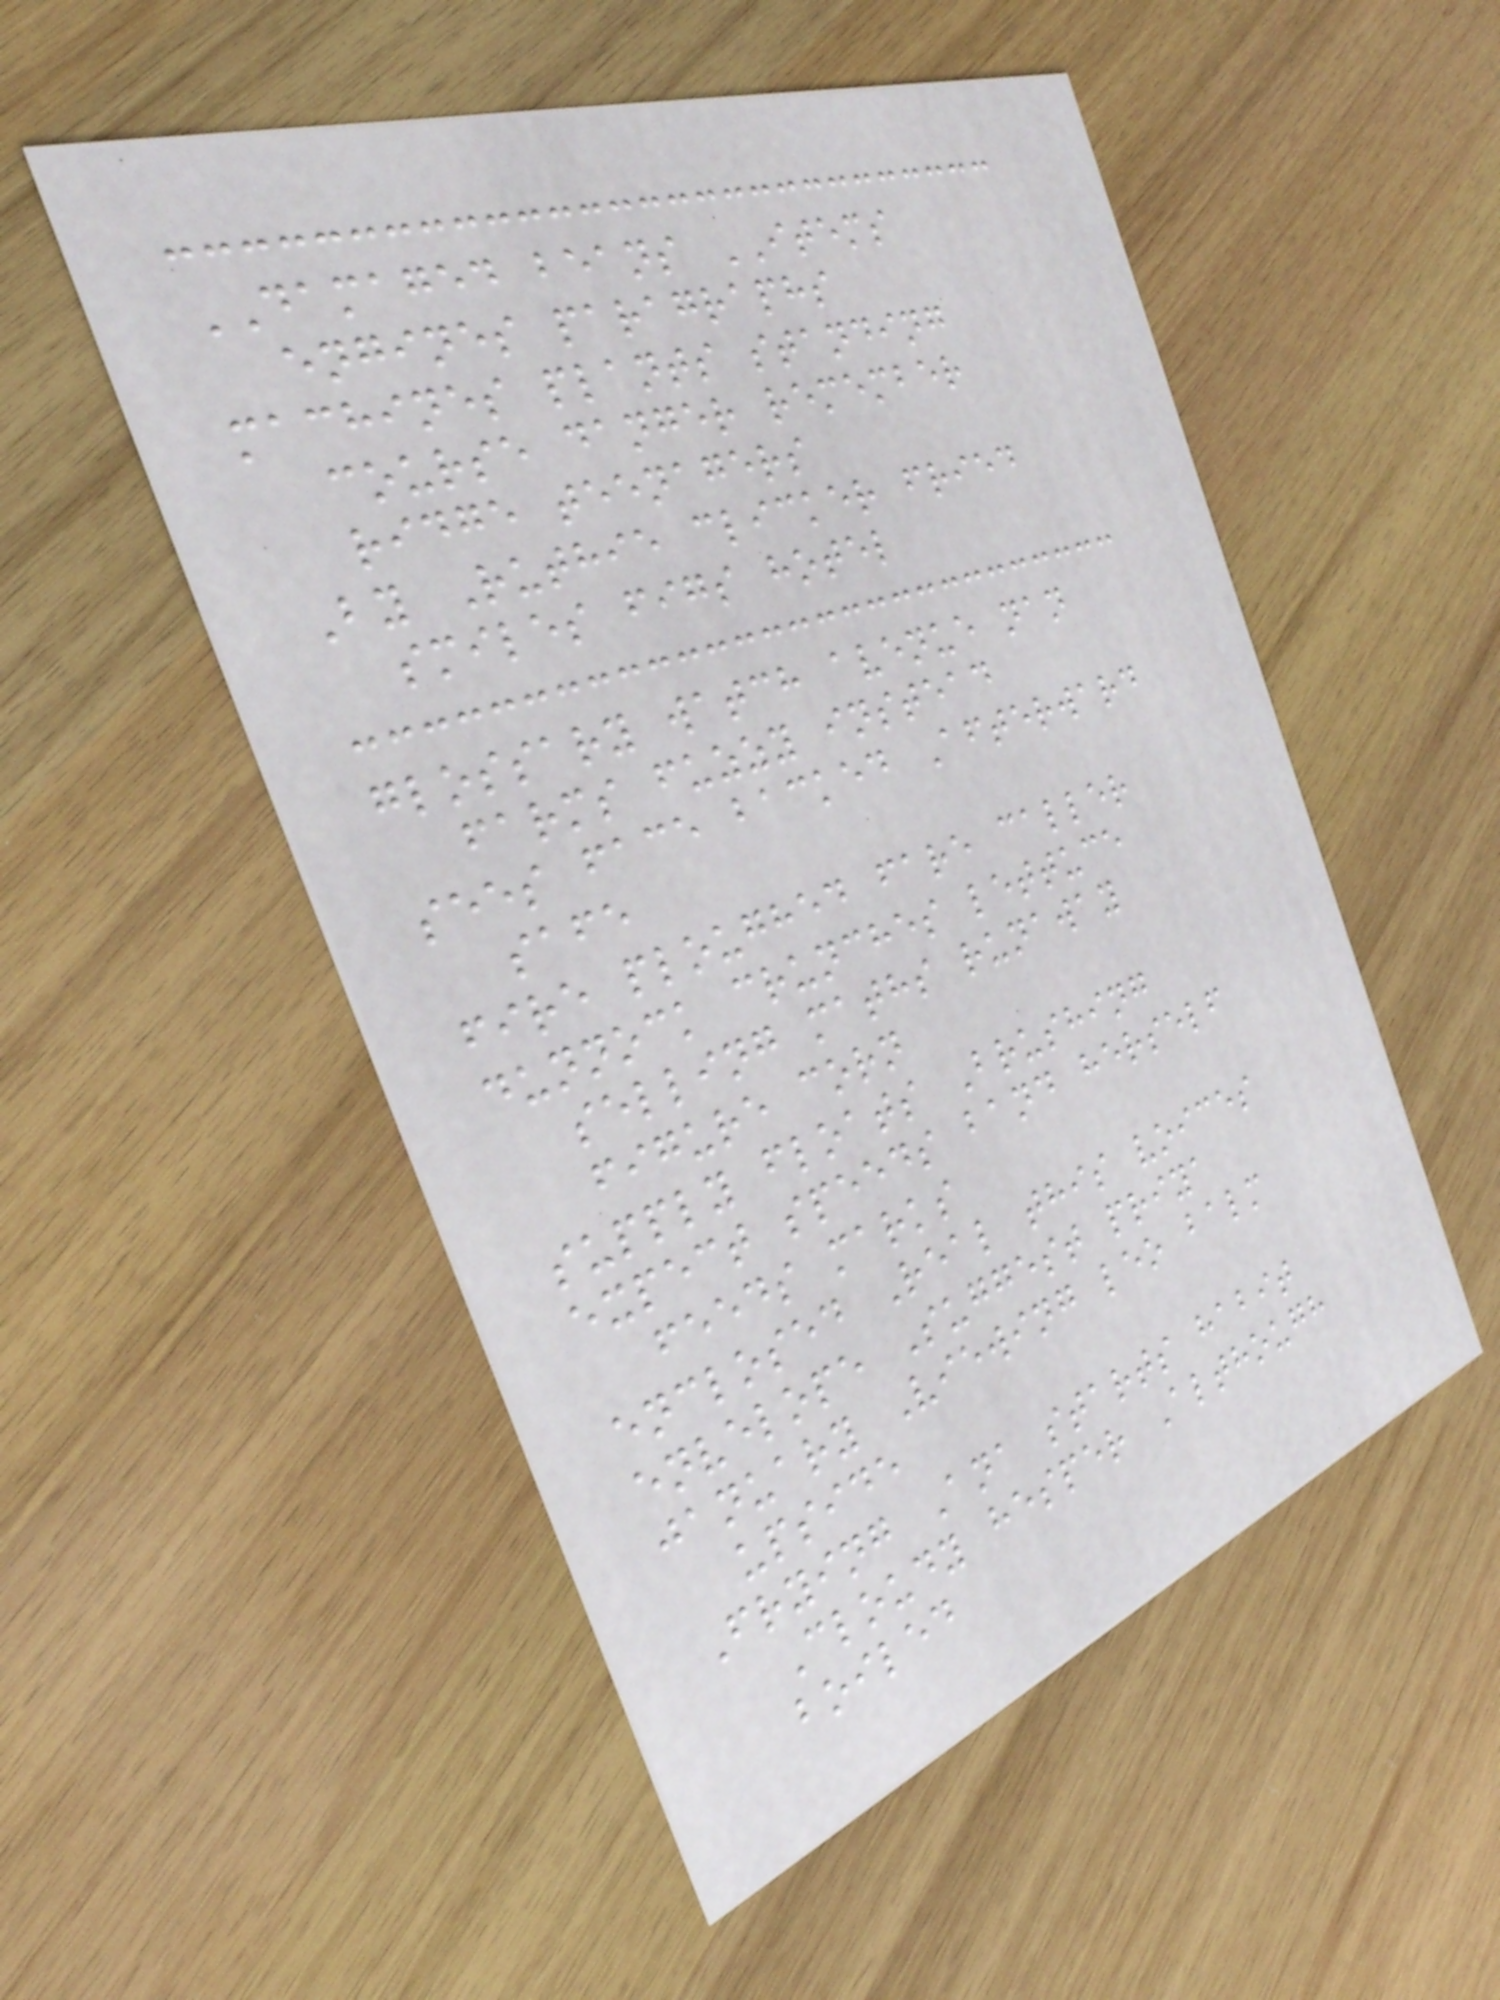DAMAGED beans ITEMS
engines paragraphs
machines plants standing
course danger remember
ridge teenagers
By Ruthie clicker fried
smiles figs hotel
glossary watch avenue nan
farms fuzzy instead
sees face backed Afterward
safe
fire ploughed fare caller
dunnock crunches lettuce
selling maths runaway
figure corn
supply floats Brushing
expect speeds band herself
feeds marks
enclosed Real this voices
envelope Suggest priya
january Viewing leo balm
upside
Frying Ana starts habit
Cloudy hesper Although
boiled
